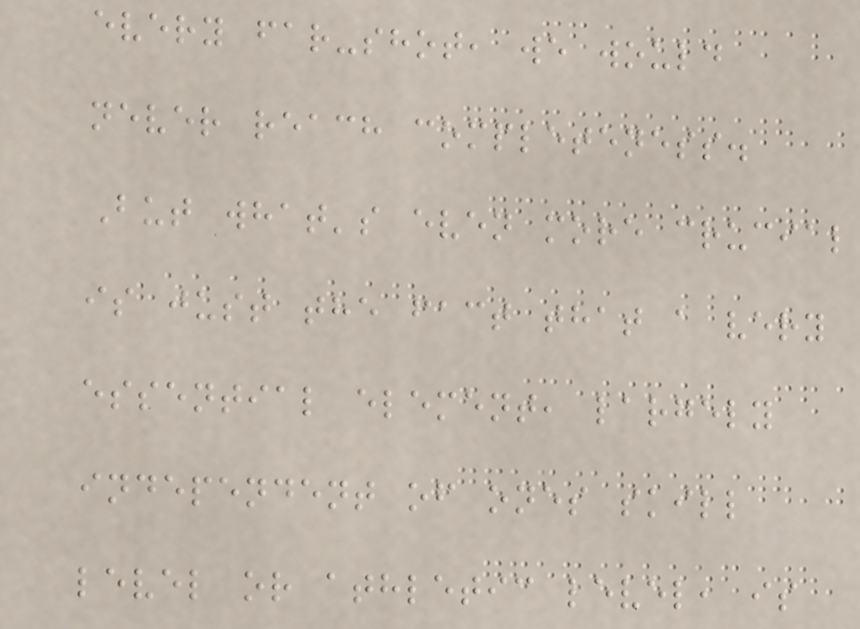every far-shot, we would
never reach completeness.
But what's even more crucial
is just the fact that a very
essential element, largely
independent of ones skill
level or athletic level, is
